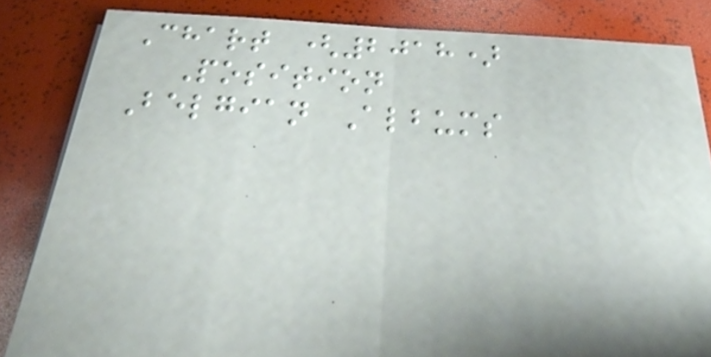Chart (2018)
Position
Belgian Albums
